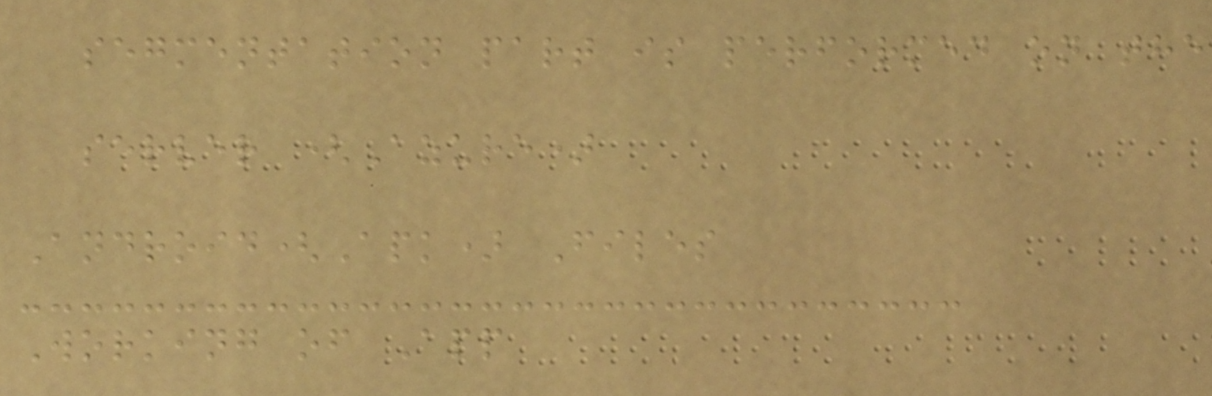segmentation part is performed on the
server (Azure)
Android(Apk) Files
Working of App
